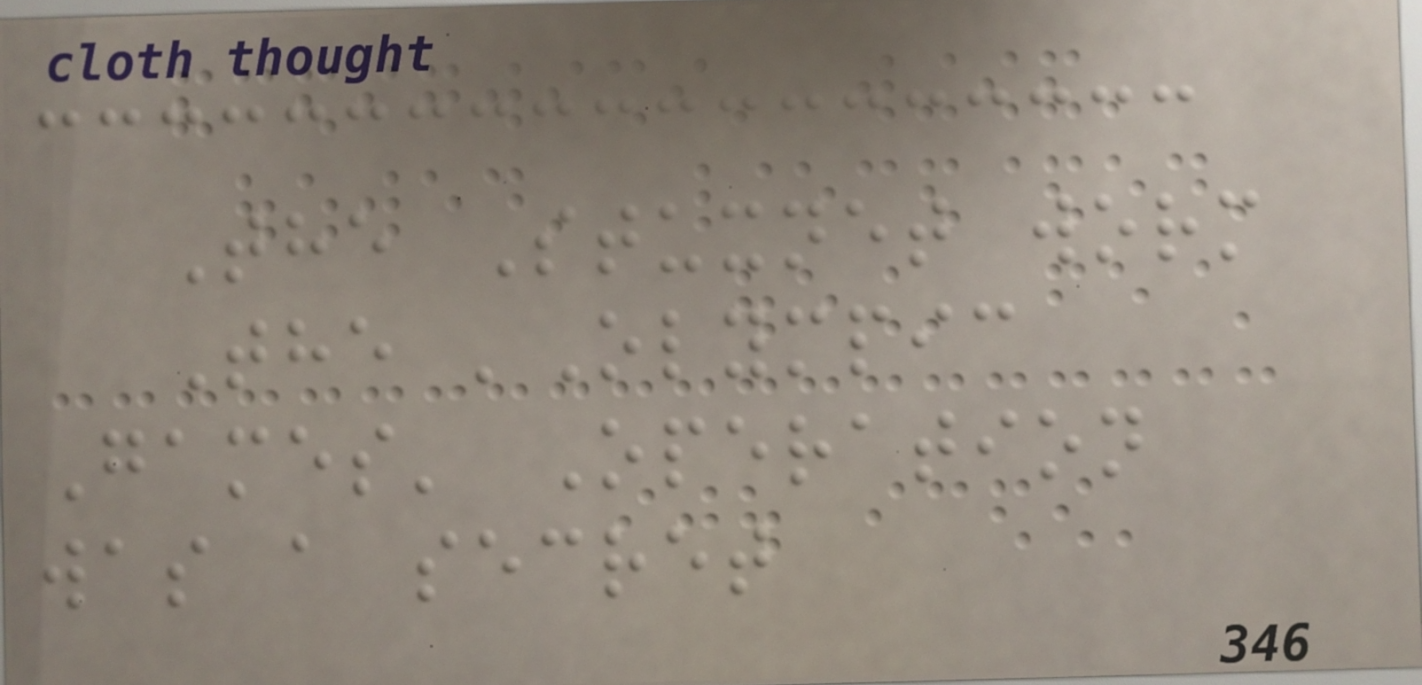The Stuxnet worm
The 'Olympic
Games' Operation
was a secret
